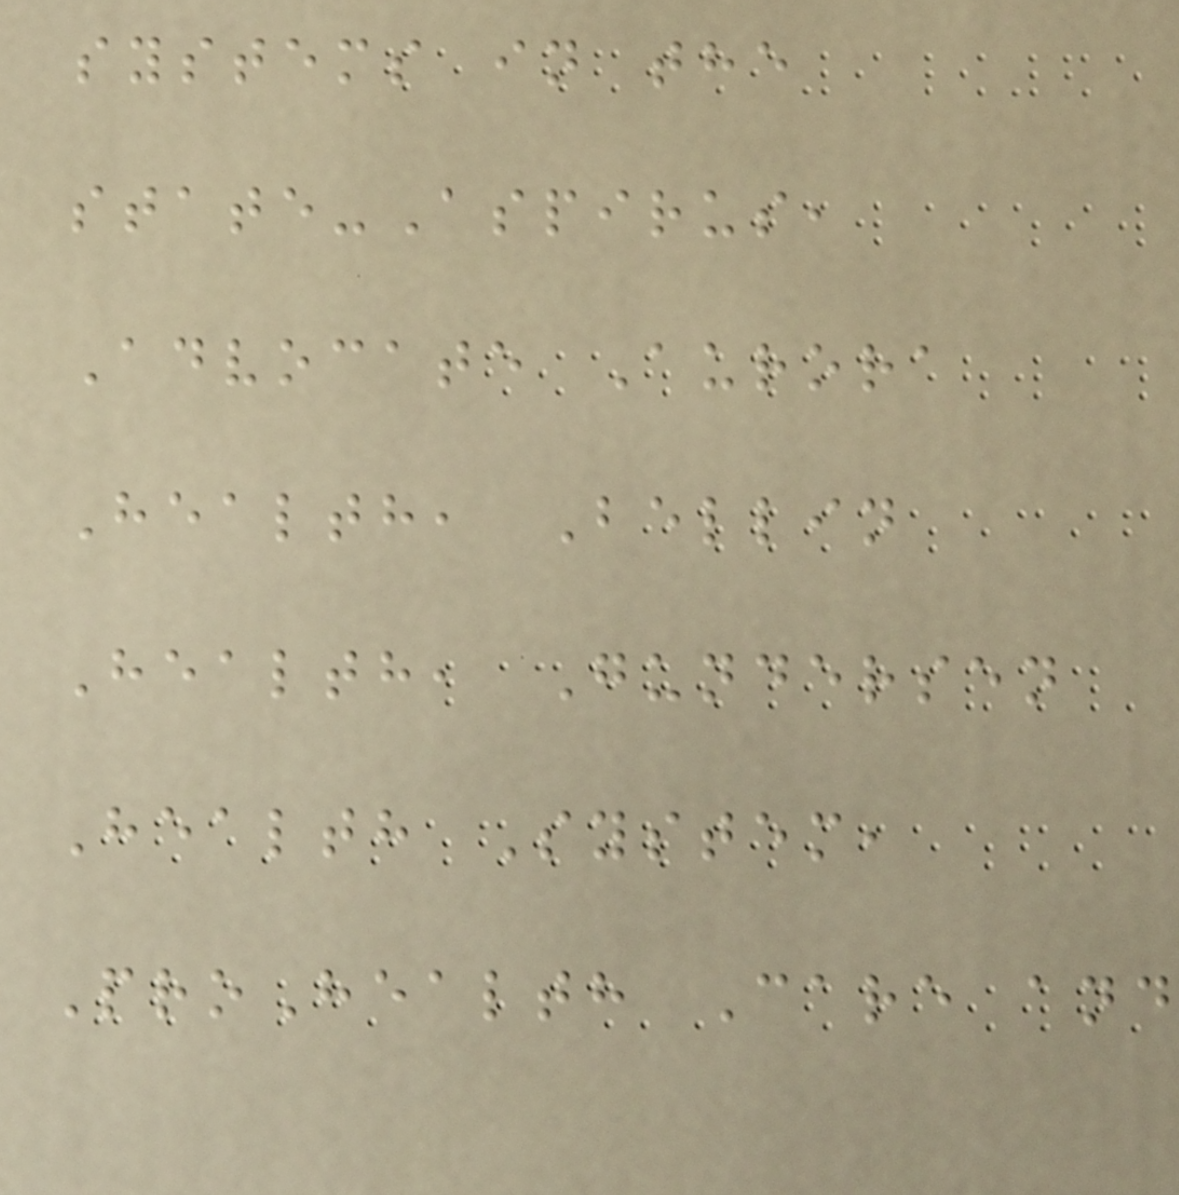systems in the
state-Aspirus,
Advocate Aurora
Health, Bellin
Health, Gundersen
Health System,
ProHealth Care and
